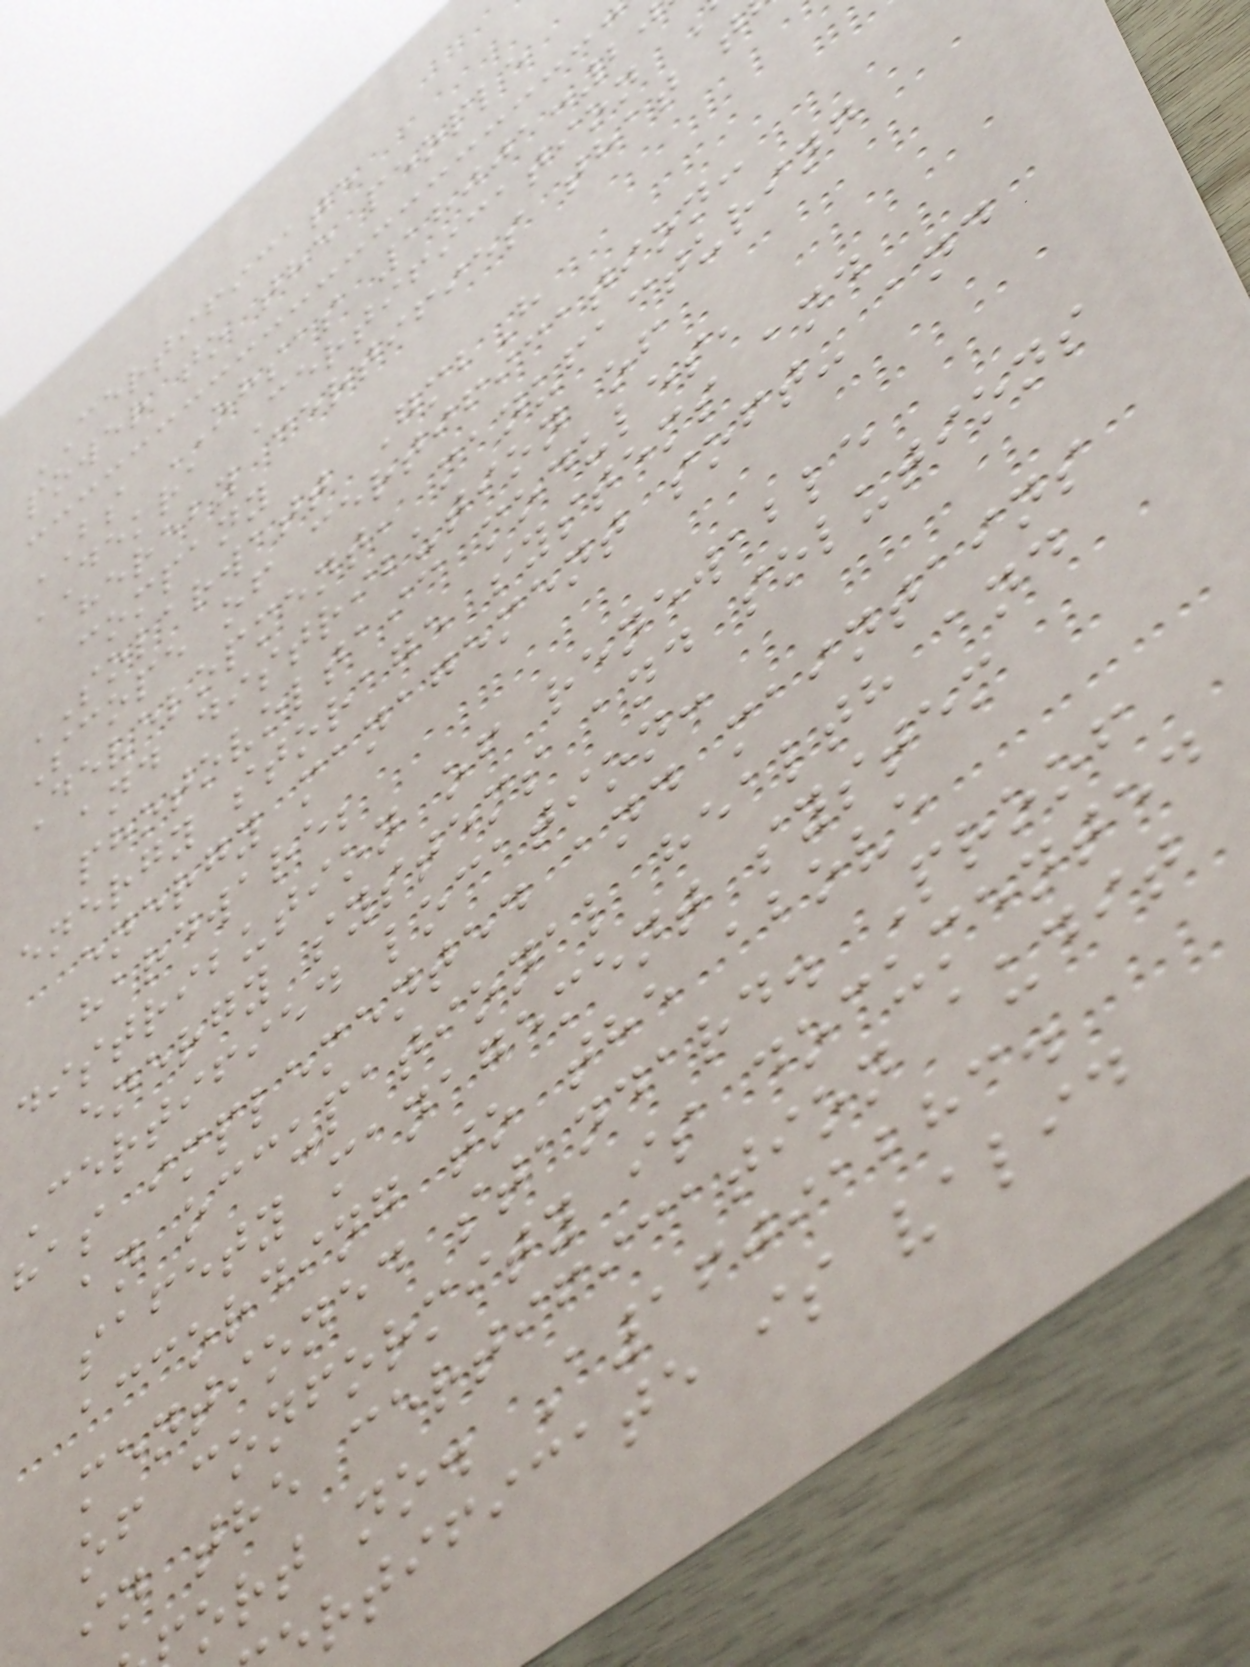CERTIFICATE
power to the people
BS OHSAS 18001:20
DEKRA Certification
hereby certifies that t
company
SOLARWATT GmbH
Scope of certification:
Development, manufacturing
and distribution of
photovoltaic modules,
energy storage systems and
energy management soft- and
hardware;
distribution of renewable
energy systems and solutions
Certified location:
has implemented and maintains
an occupational health and
safety management system
according to the above
mentioned standard. Proof
of conformity is documented
in the certification audit
ort no. A16091283.
rtificate is valid
